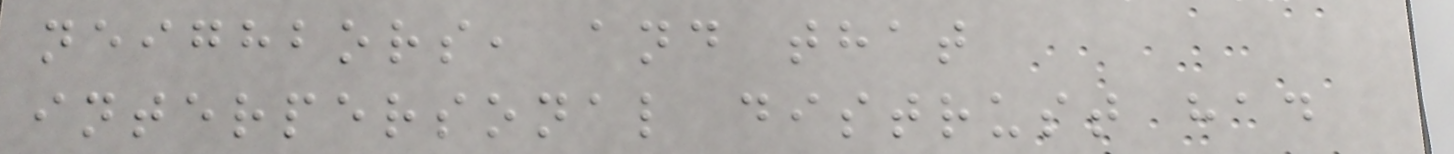neighbors, and that
interpersonal distrust had
